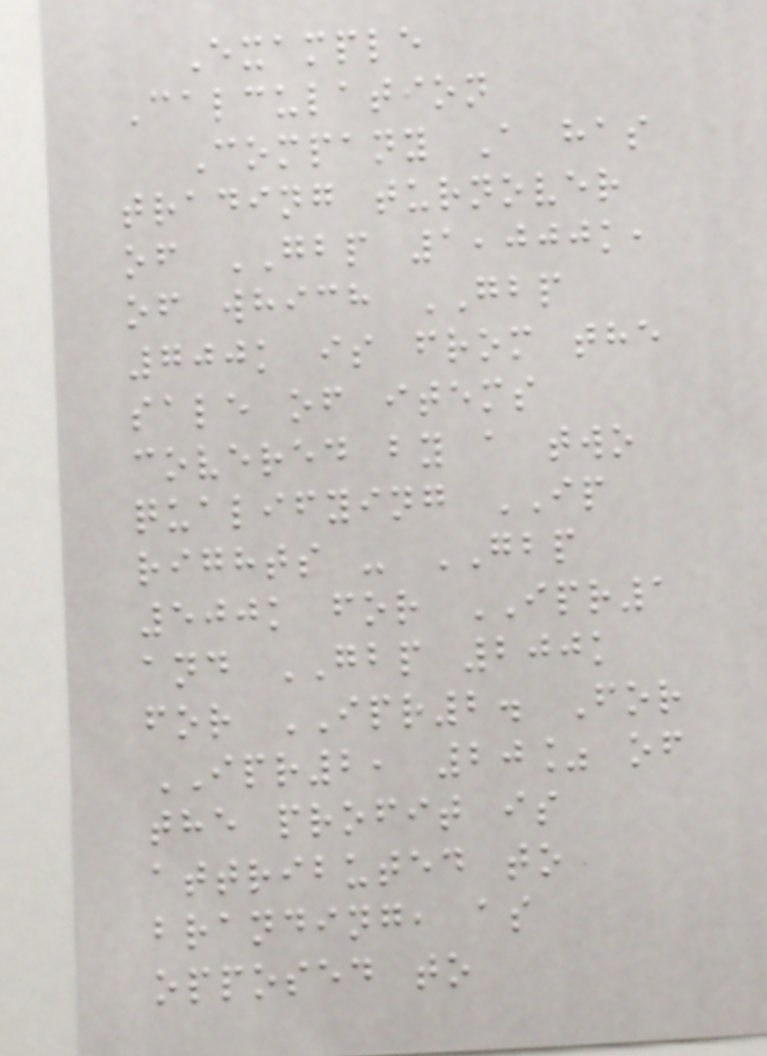Example
Calculation
Company A has
trading turnover
of GBP 1,000k,
of which GBP
700k is from the
sale of items
covered by a two
qualifying IP
rights - GBP
500k for IPR1
and GBP 200k
for IPR2. For
IPR2, 20% of
the profit is
attributed to
branding, as
opposed to
